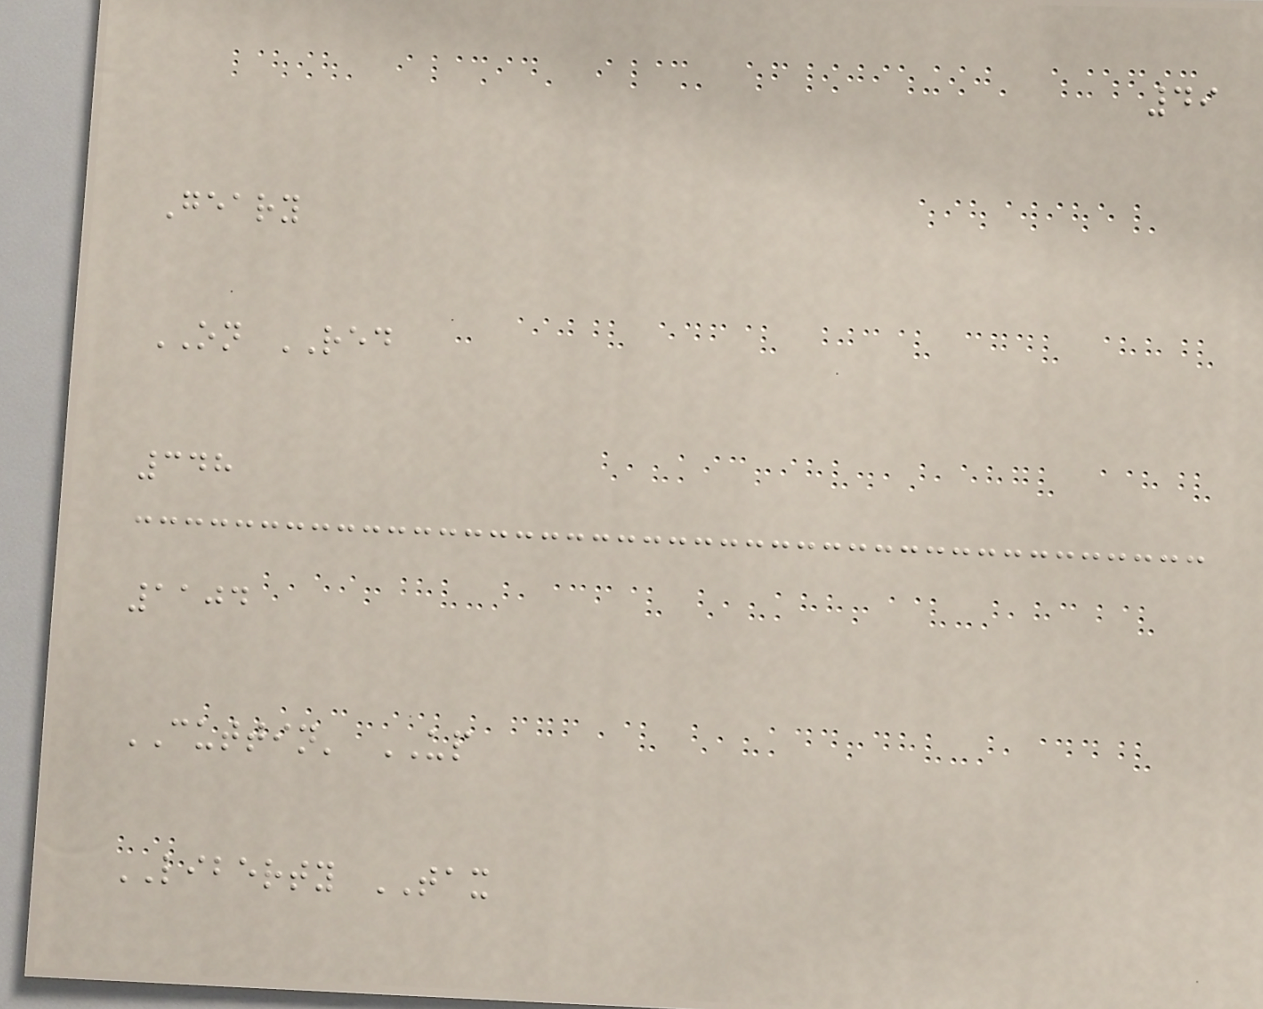49
Geary
ON RED
348
1104
CUTTIN' UP
LIBERTY TAX
